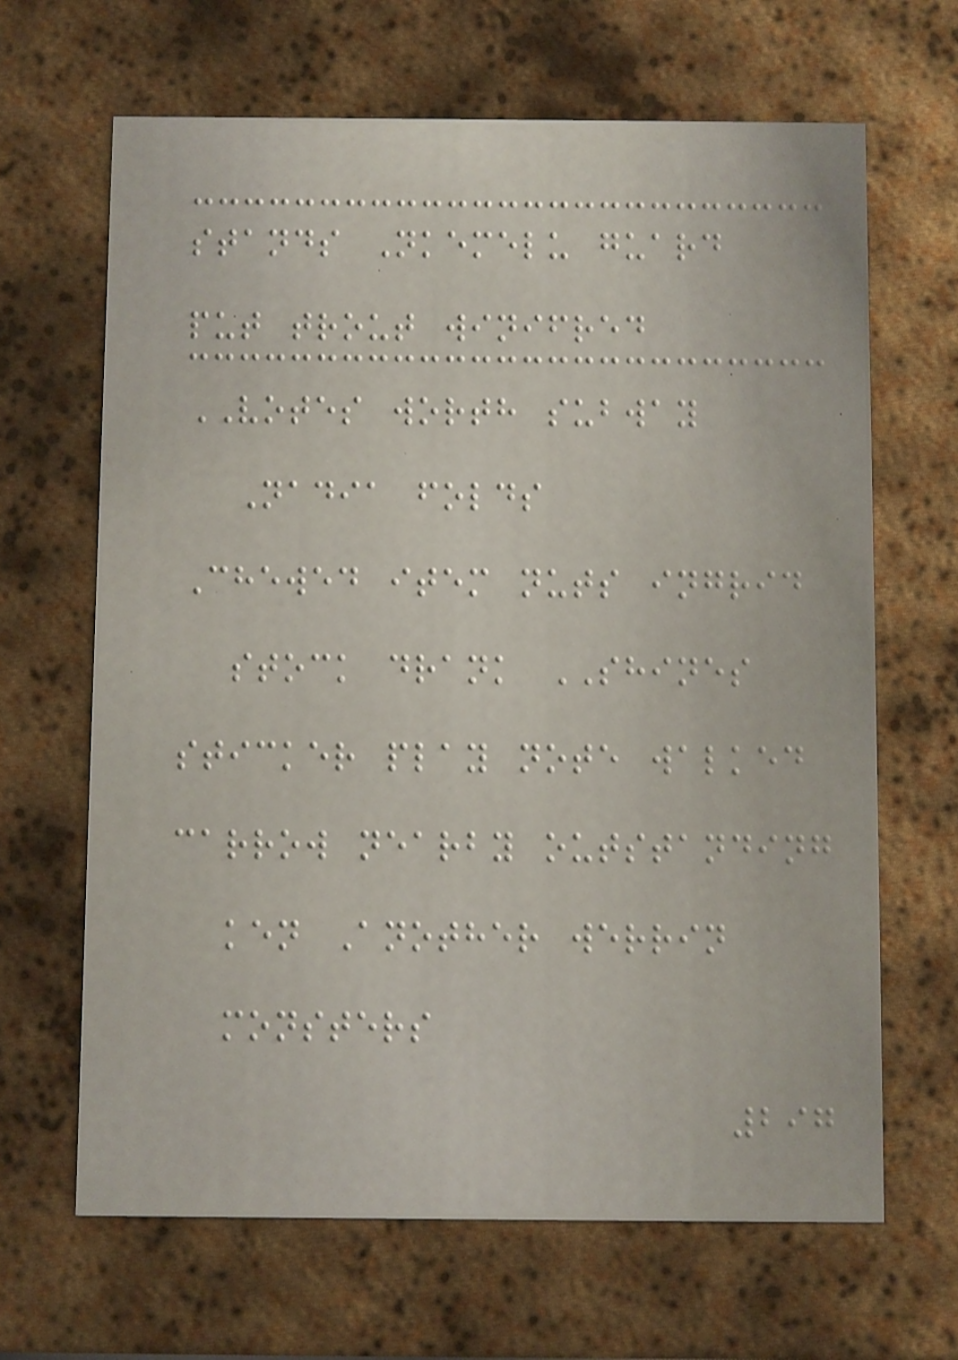stands Nkemelu guard
put trout winifred
VOTES worth subway
Nadia folds
Chewed item nuts ingrid
stock drank SHINES
sticker play note walked
carrow nearby outstanding
ken Another werrin
monsters
297
